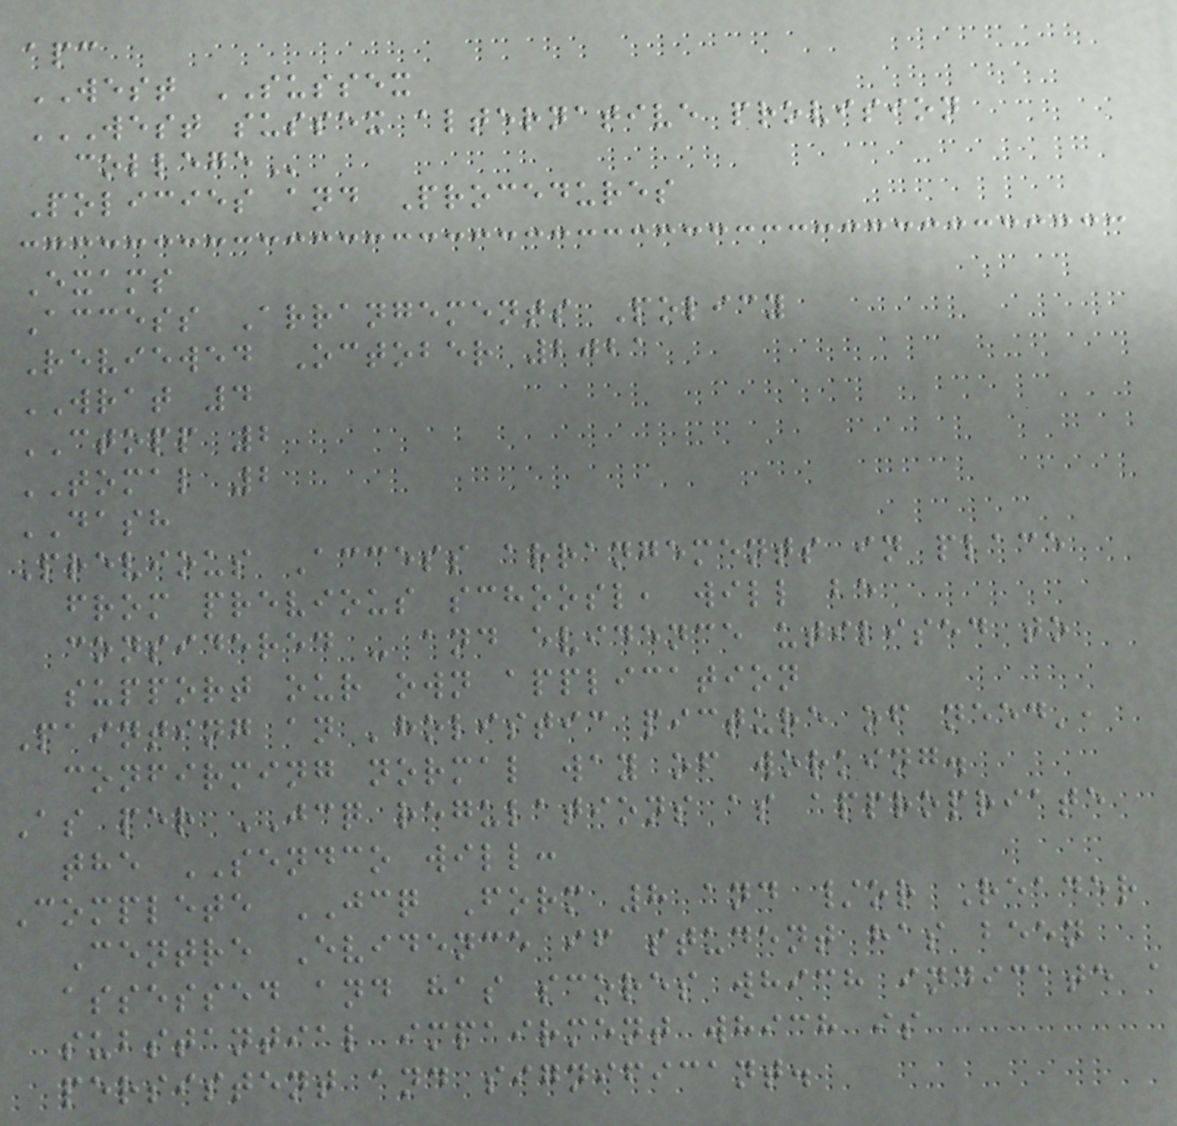apc
WEST SUSSEX
WEST SUSSEX ALTERNATIVE PROVISION
COLLEGE
Policies and Procedures
Exams
Access Arrangements Policy
Reviewed October 2021
WRAT 4
CTOPP 2
TOMAL 2
DASH
Previous Access arrangements in place
from previous schoosl, will be
considered - and evidence utilised to
support our own application
Painting an 'holistic picture of need',
confirming normal way of working.
As per JCQ regulations as appropriate
the SENDCO will:
Complete JCQ Form 8 and /or Reader
Centre Evidence if student has been
assessed and has scores which indicate a
substantial impairment which is
persistent and significant.
